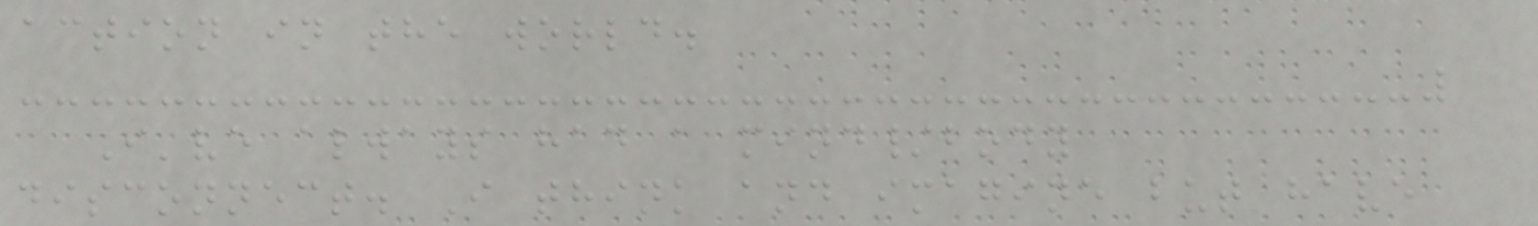action in the world.
I've always had a mind/body
disconnect. I think and imagine but have
